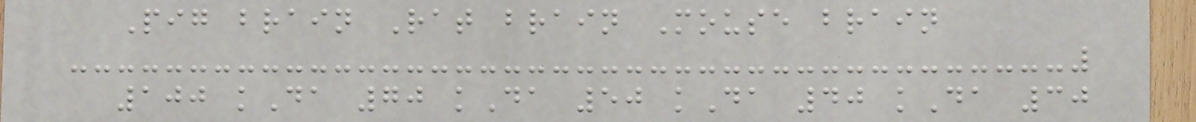Pig brain Rat brain Mouse brain
100 kDa 70 kDa 50 kDa 40 kDa 30
